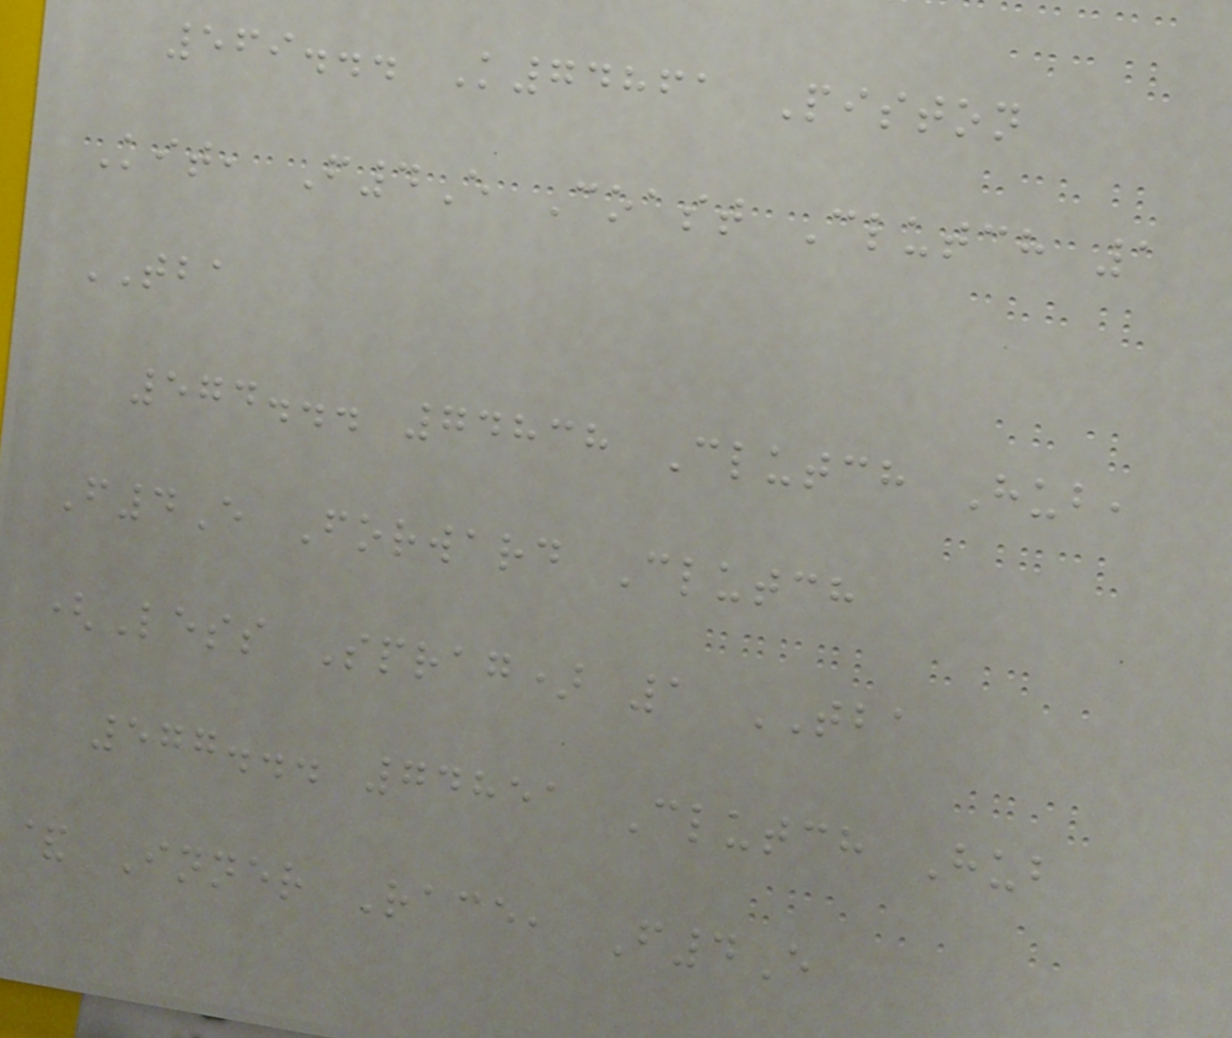569... K74861 Piston
Kit, F4E Coast Clutch 1
TBA
574... 74838 Clutch Hub,
F4E Forward Clutch
(Less Sprag) 1 TBA
577... 74851 Clutch Hub
& Inner Race, F4E
